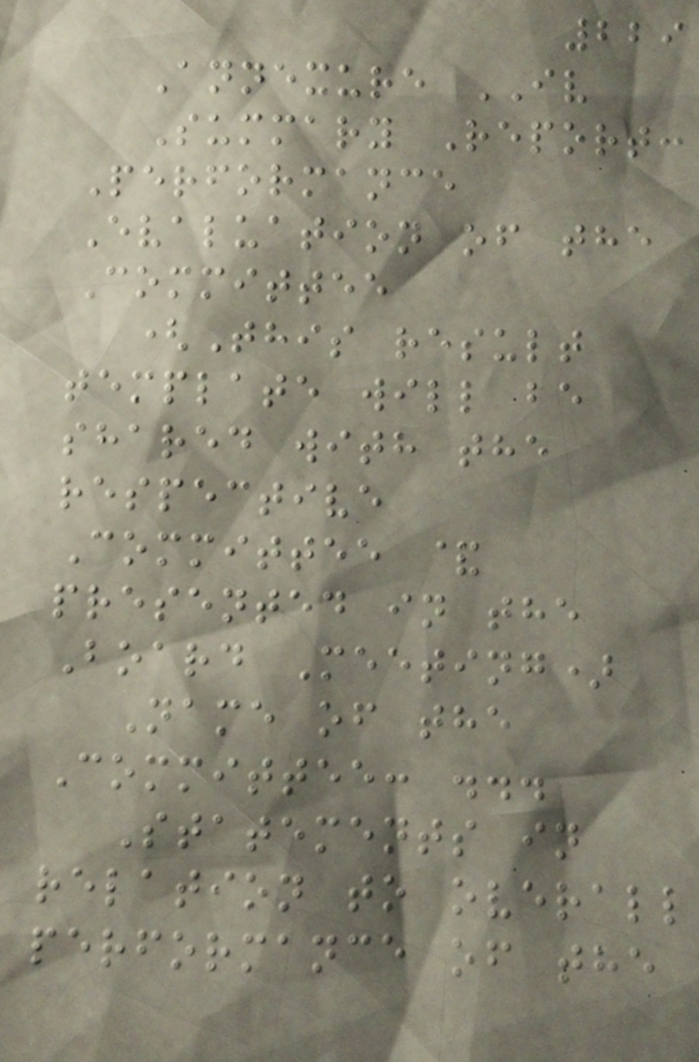229
Annexure IV
Summary Report:
Performance
Evaluation of the
Committee
(This result
template will be
shared with the
respective
Committee &
presented in the
Board Meeting)
Name of the
Committee: ...
Statements in
relation to overall
performance of the
